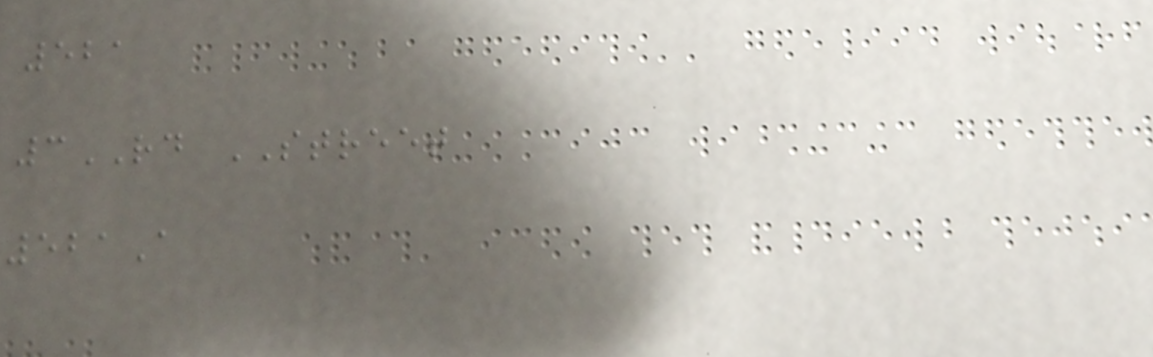521
3RD STREET
521A
